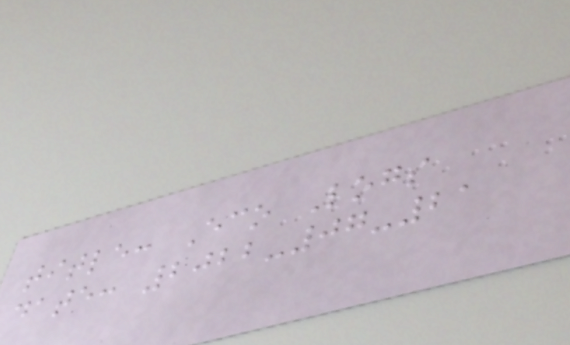title: Eco Logs
date: 2022-07-21
